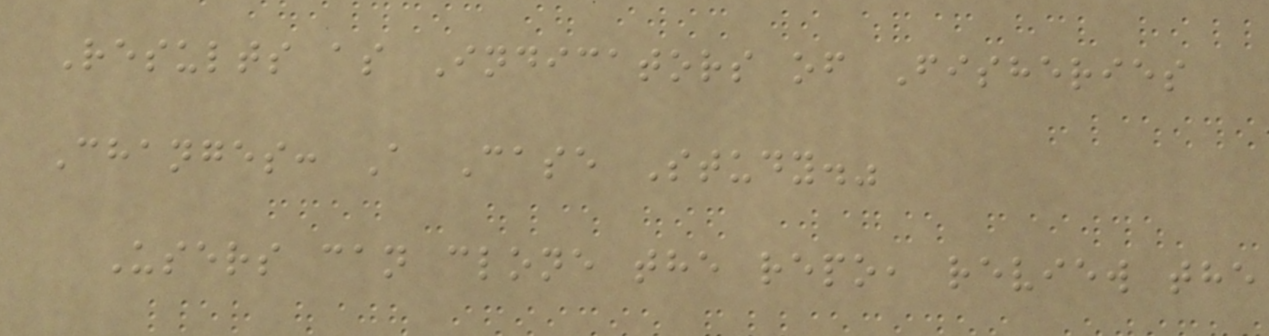Results as Indicators of Fisheries
Changes: A Case Study."
Users can clone the repo, review the
